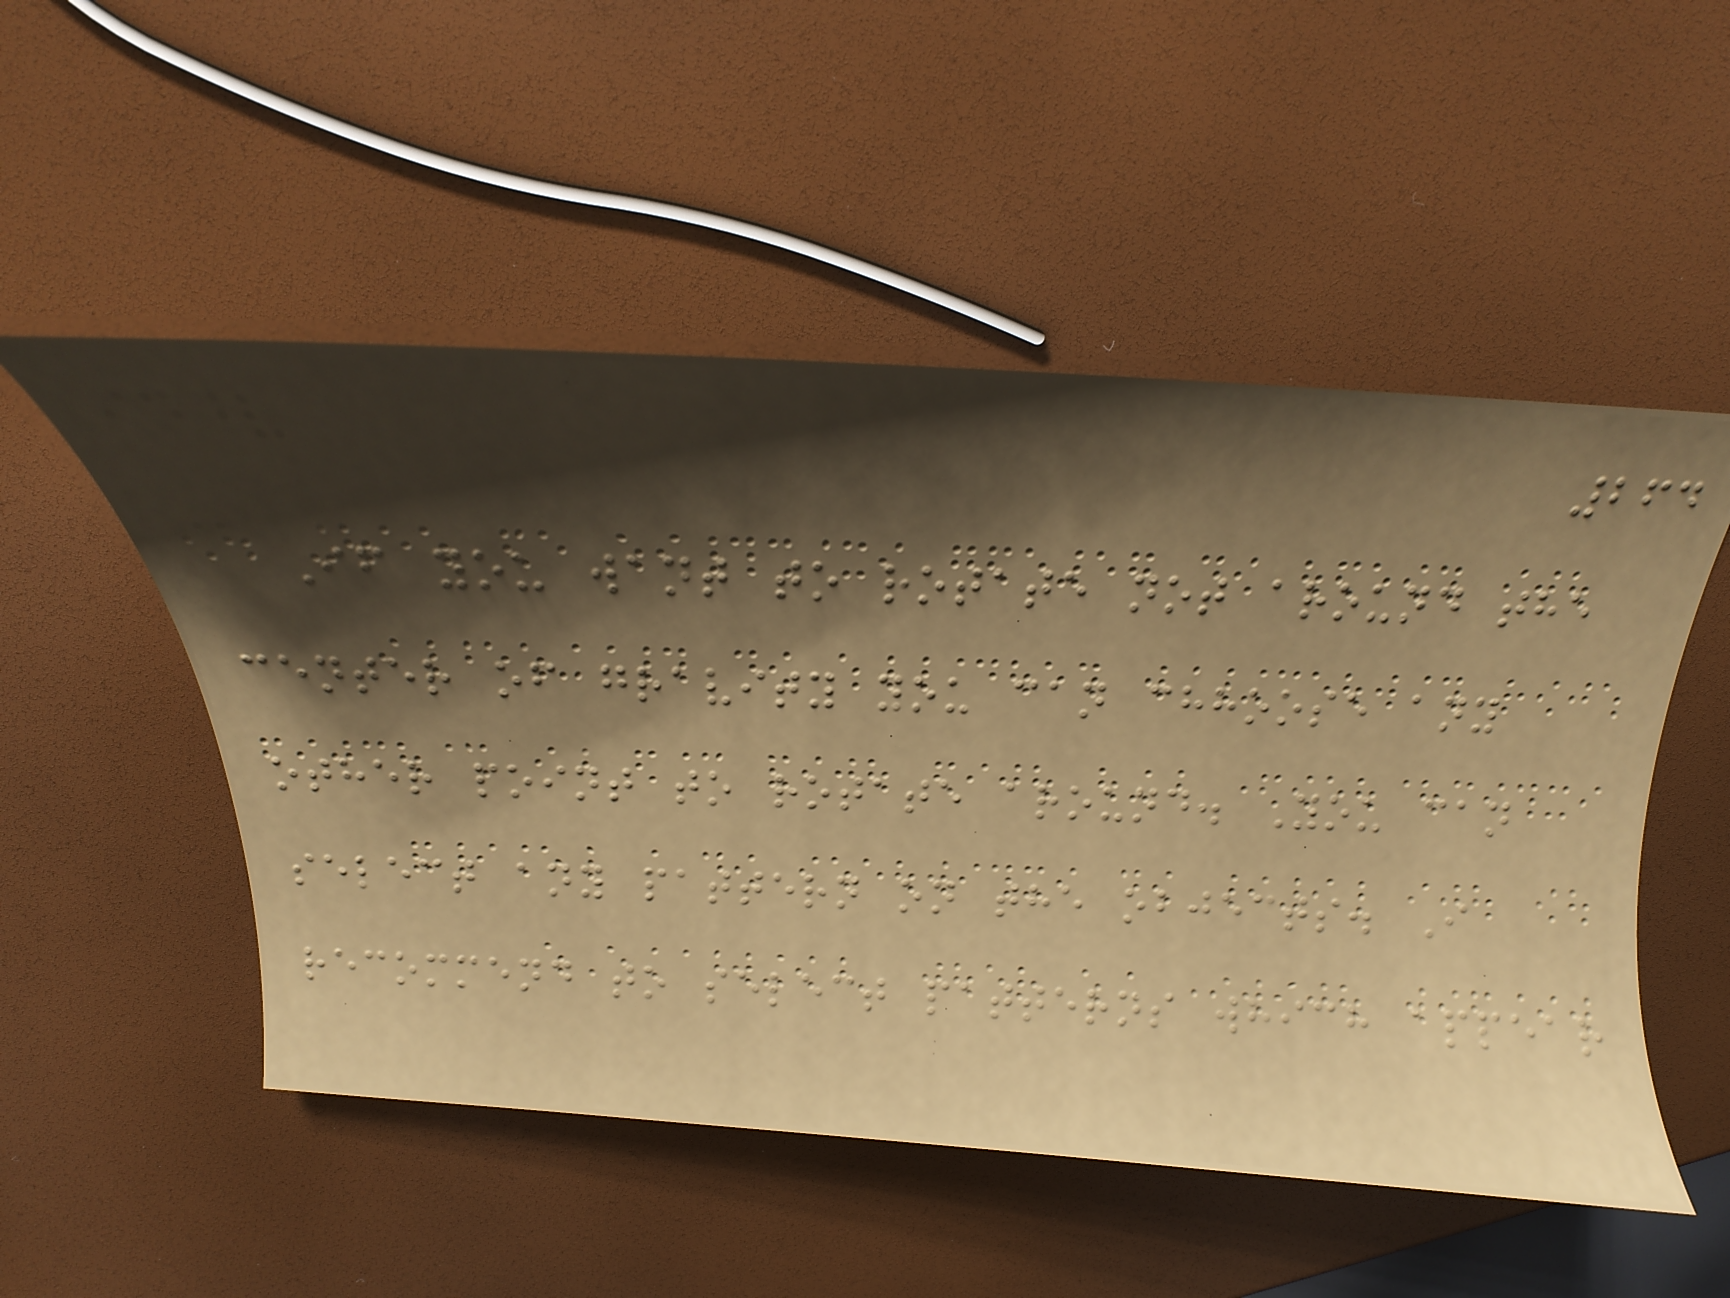264
If you want to rotate not around the
center of gravity you can chhoose any
other point to rotate around. You can
select any pattern on the objects. I
recommend to select patterns which appear
